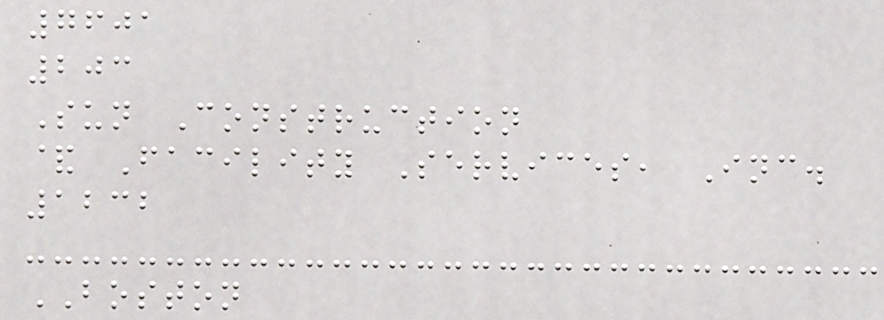7601
203
Sun Construction
& Facility Services, Inc.
1232
BOSTON
